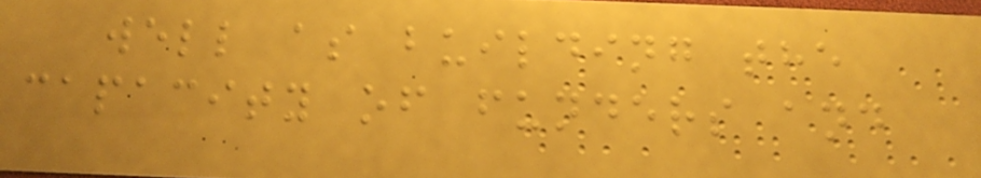well as building the
capacity of funders and
